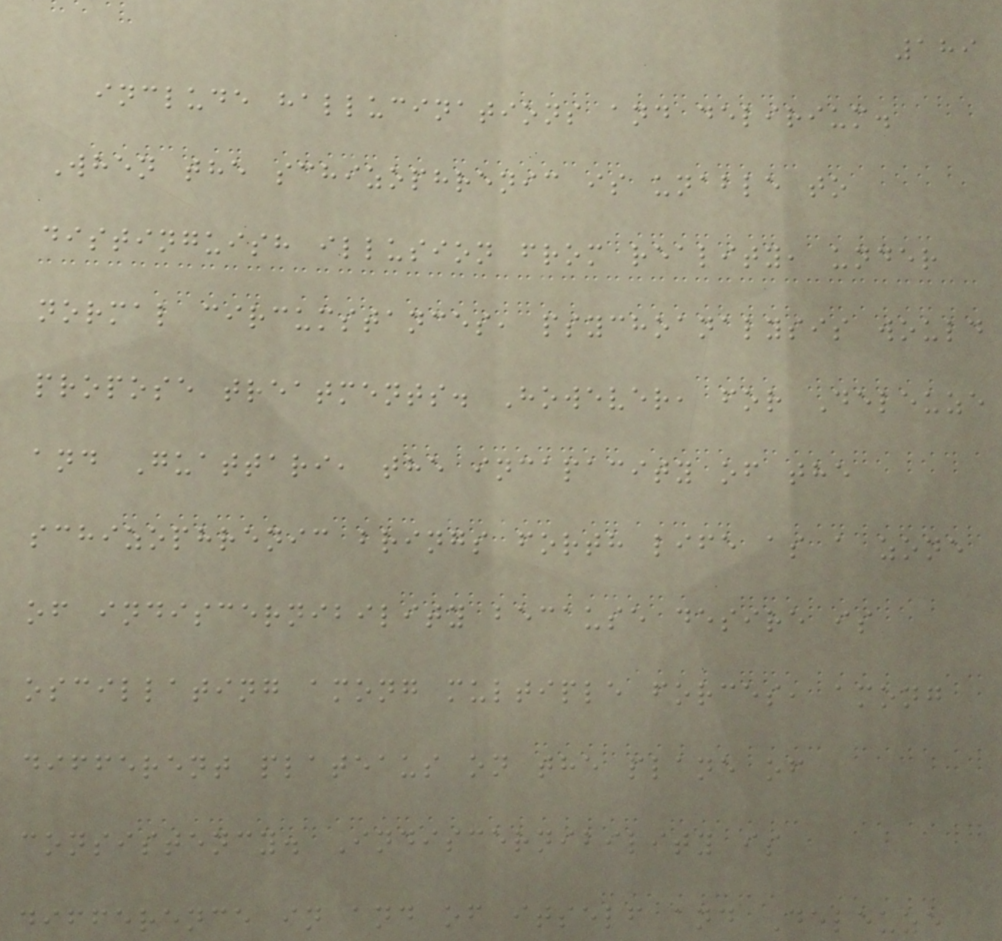189
include hallucinations and delirium.
When the schizophrenic is unable to
distinguish illusion from reality, under
normal circumstances, psychoanalysis would
propose treatments. However, for Deleuze
and Guattari, the incapacity of the
schizophrenic brings forth life as a zone
of indiscernibility because desire is
oscillating among multiple forces, among
different plateaus on the plane of
consistency. Indiscernibility is
difference in and of itself and Deleuze
